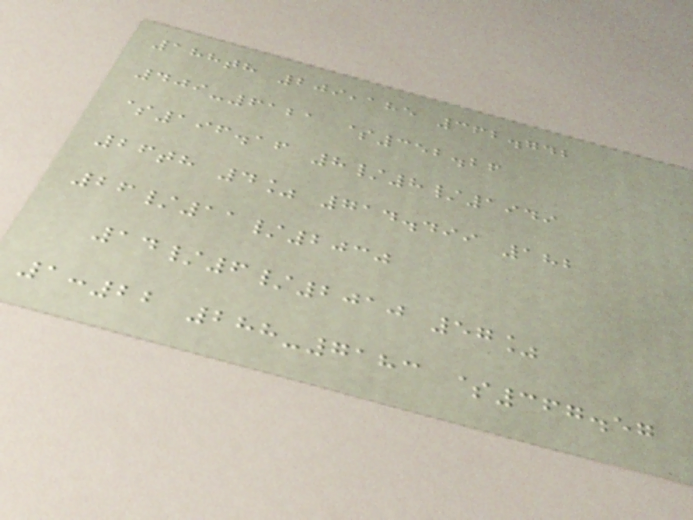188th 209,185 362.742
409-6121 $352.26
$196.16 8/8/1949
26th 4% 714.499 182
26/11/2030
14/6/2010 57%
1:22 288-7183 $367.57
